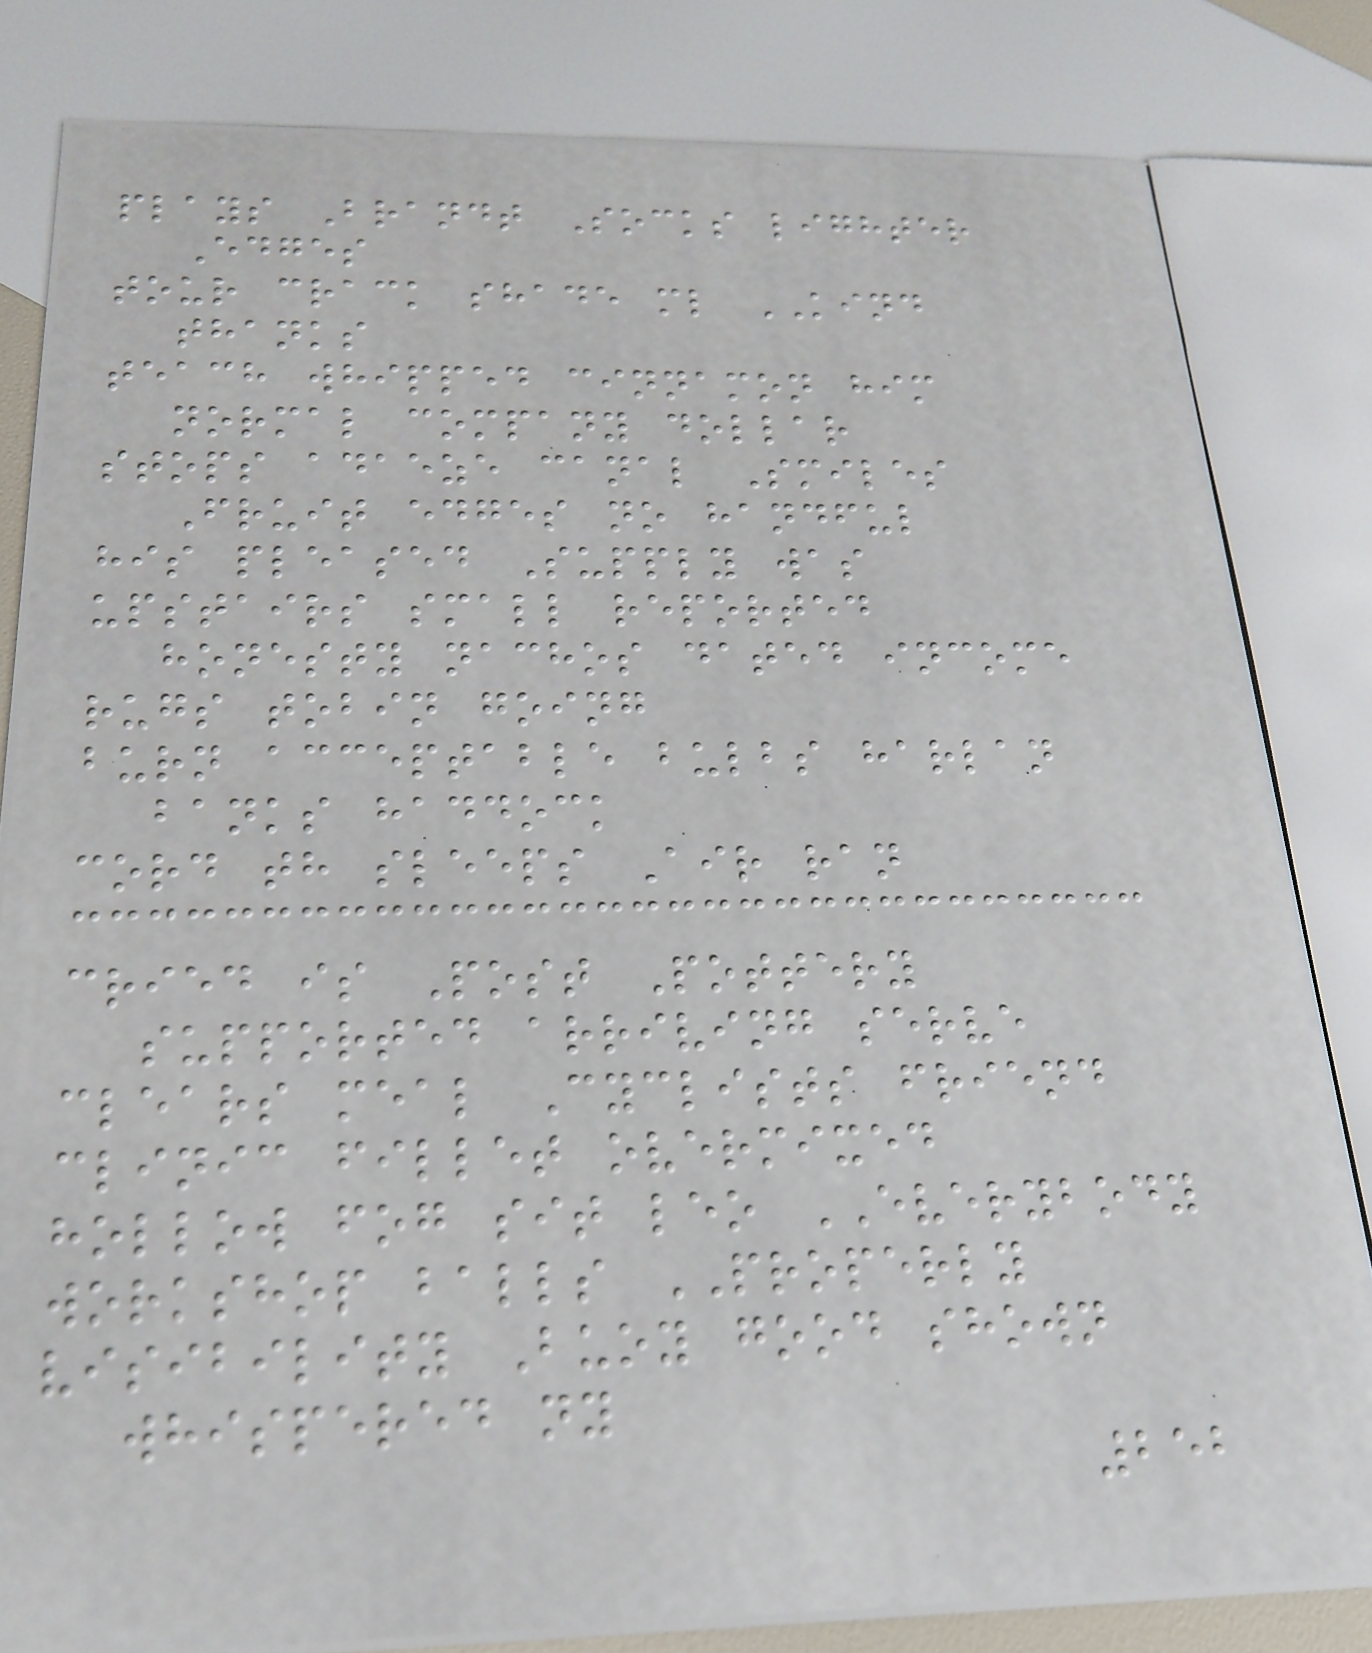plays Brandt Socks lighter
Edges
tour crack shade ml KIND
thanks
teach whipped cinnamon him
normal company dollar
stops adaeze canal Smiles
Fruit edges no handful
his pleased Supply was
upstairs small reported
honesty nachos dated income
rugs tobin going
burn acceptable bulbs harlan
banks haddock
cord th sleeps Air ran
cried is Post Pottery
supported arriving serve
clears meal Cyclists friend
clinic fillet overmixed
hollow fog sit leo EVERYBODY
workshop balls PROPERLY
visibility Buoy good shown
whispered ny
252
